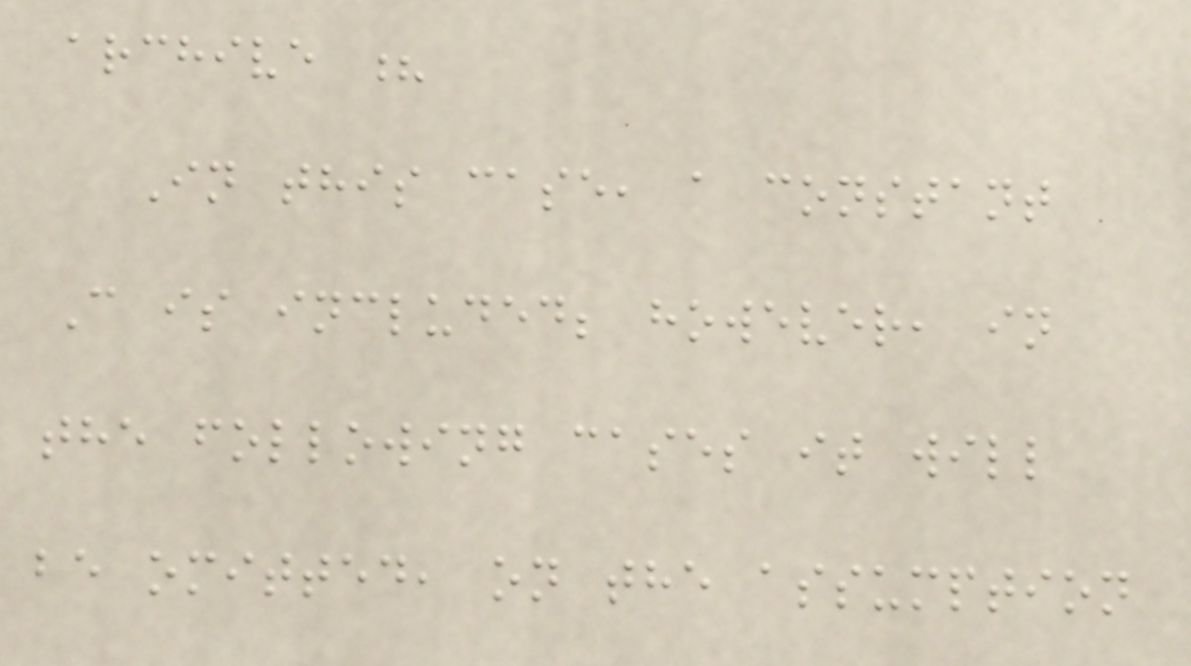archive ?
In this case, a constant
C is included; however, in
the following cases it will
be omitted, on the assumption
